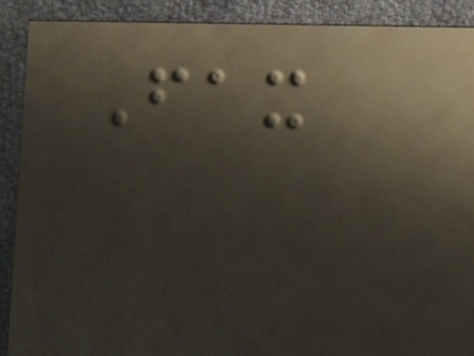Fax
